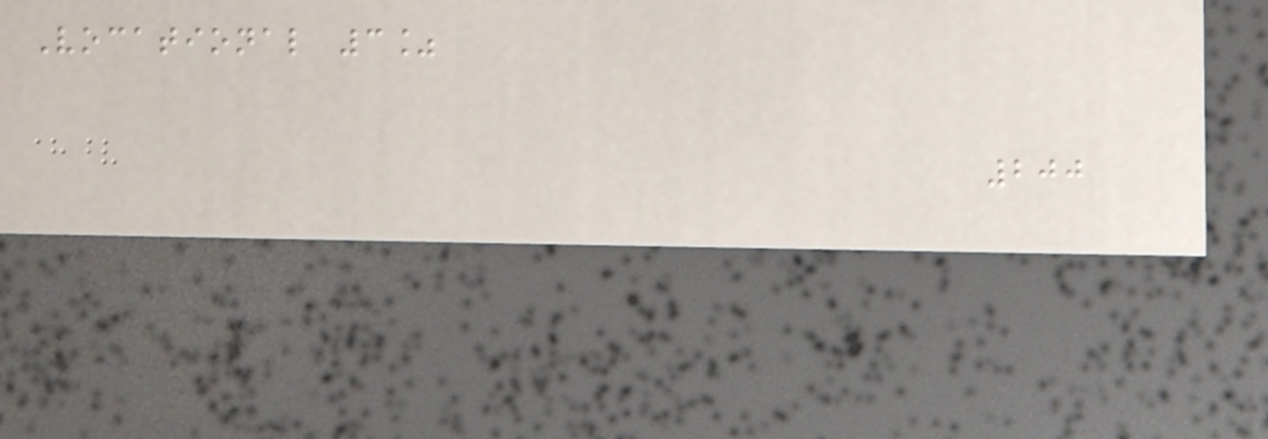Vocational 3%
200
